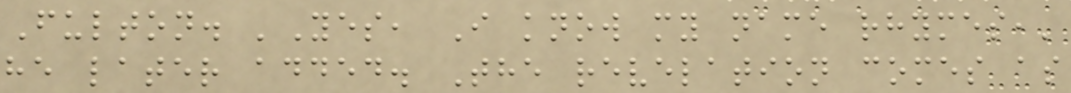Fulton. 'Yes, I know my name rhymes,'
he later added. The revelation comes as
